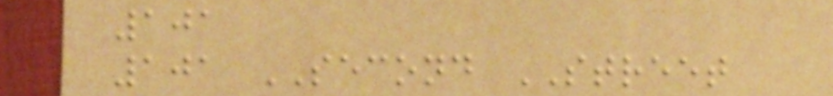101
101 SECOND STREET
